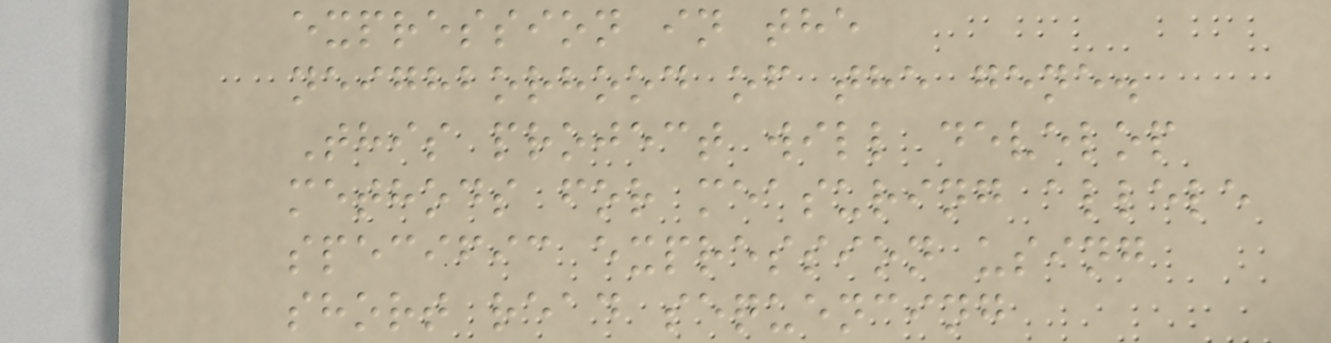expression in the
neighborhood of the gene.
This project will develop
methods for measuring allele
specific expression using
short read sequencing
